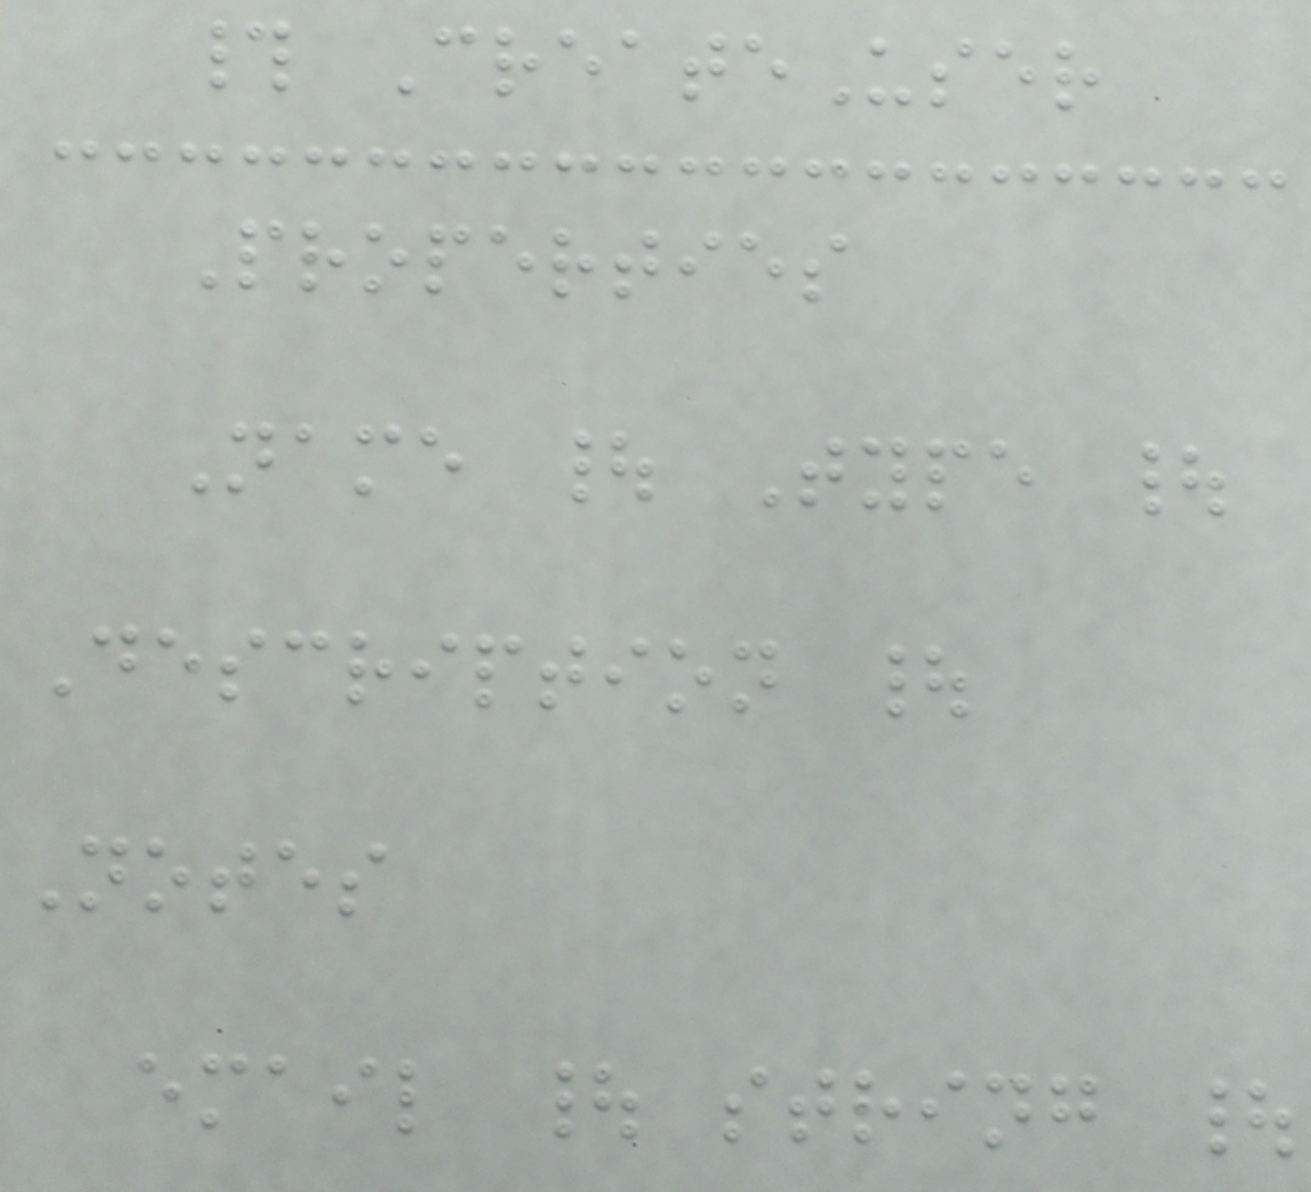# CreateUser
Properties
Name | Type |
Description |
Notes
email | string |
